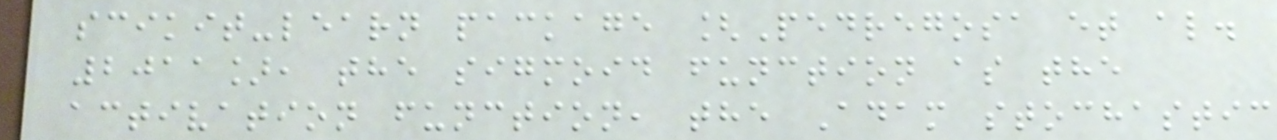scikit-learn package [Pedregosa et al.
2011], the sigmoid function as the
activation function, the Adam stochastic
